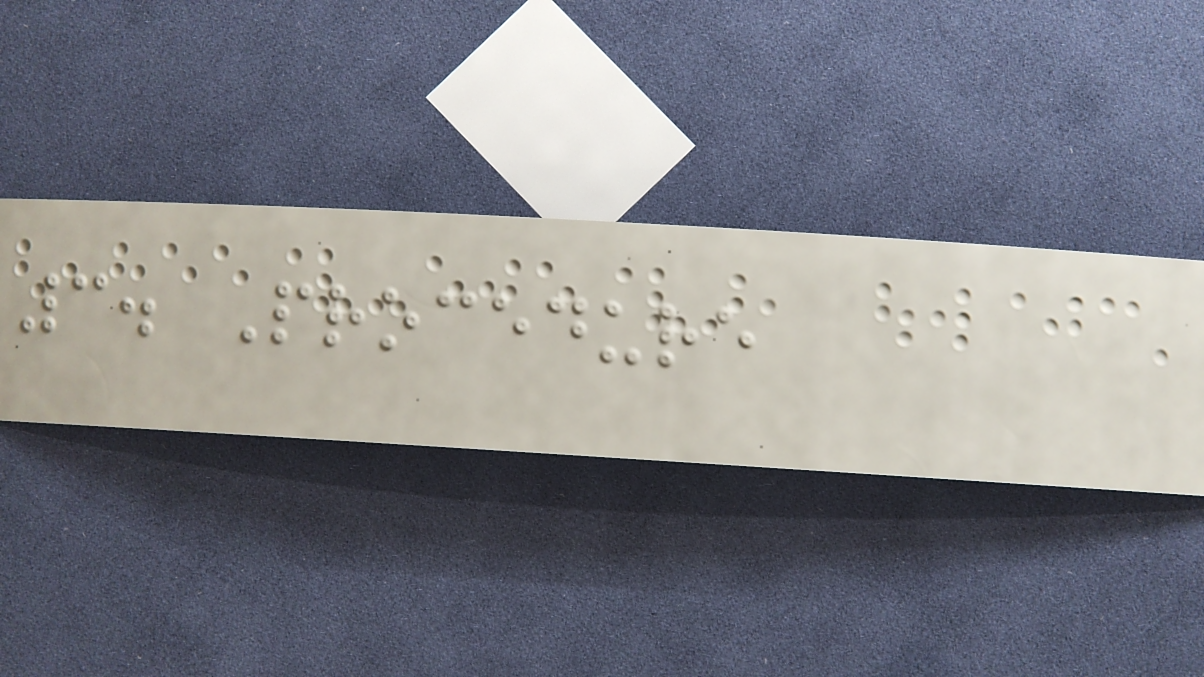3. Procedure
